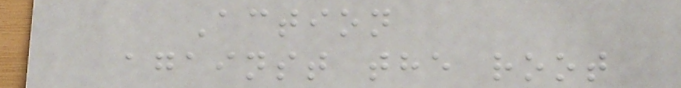Action
against the root
